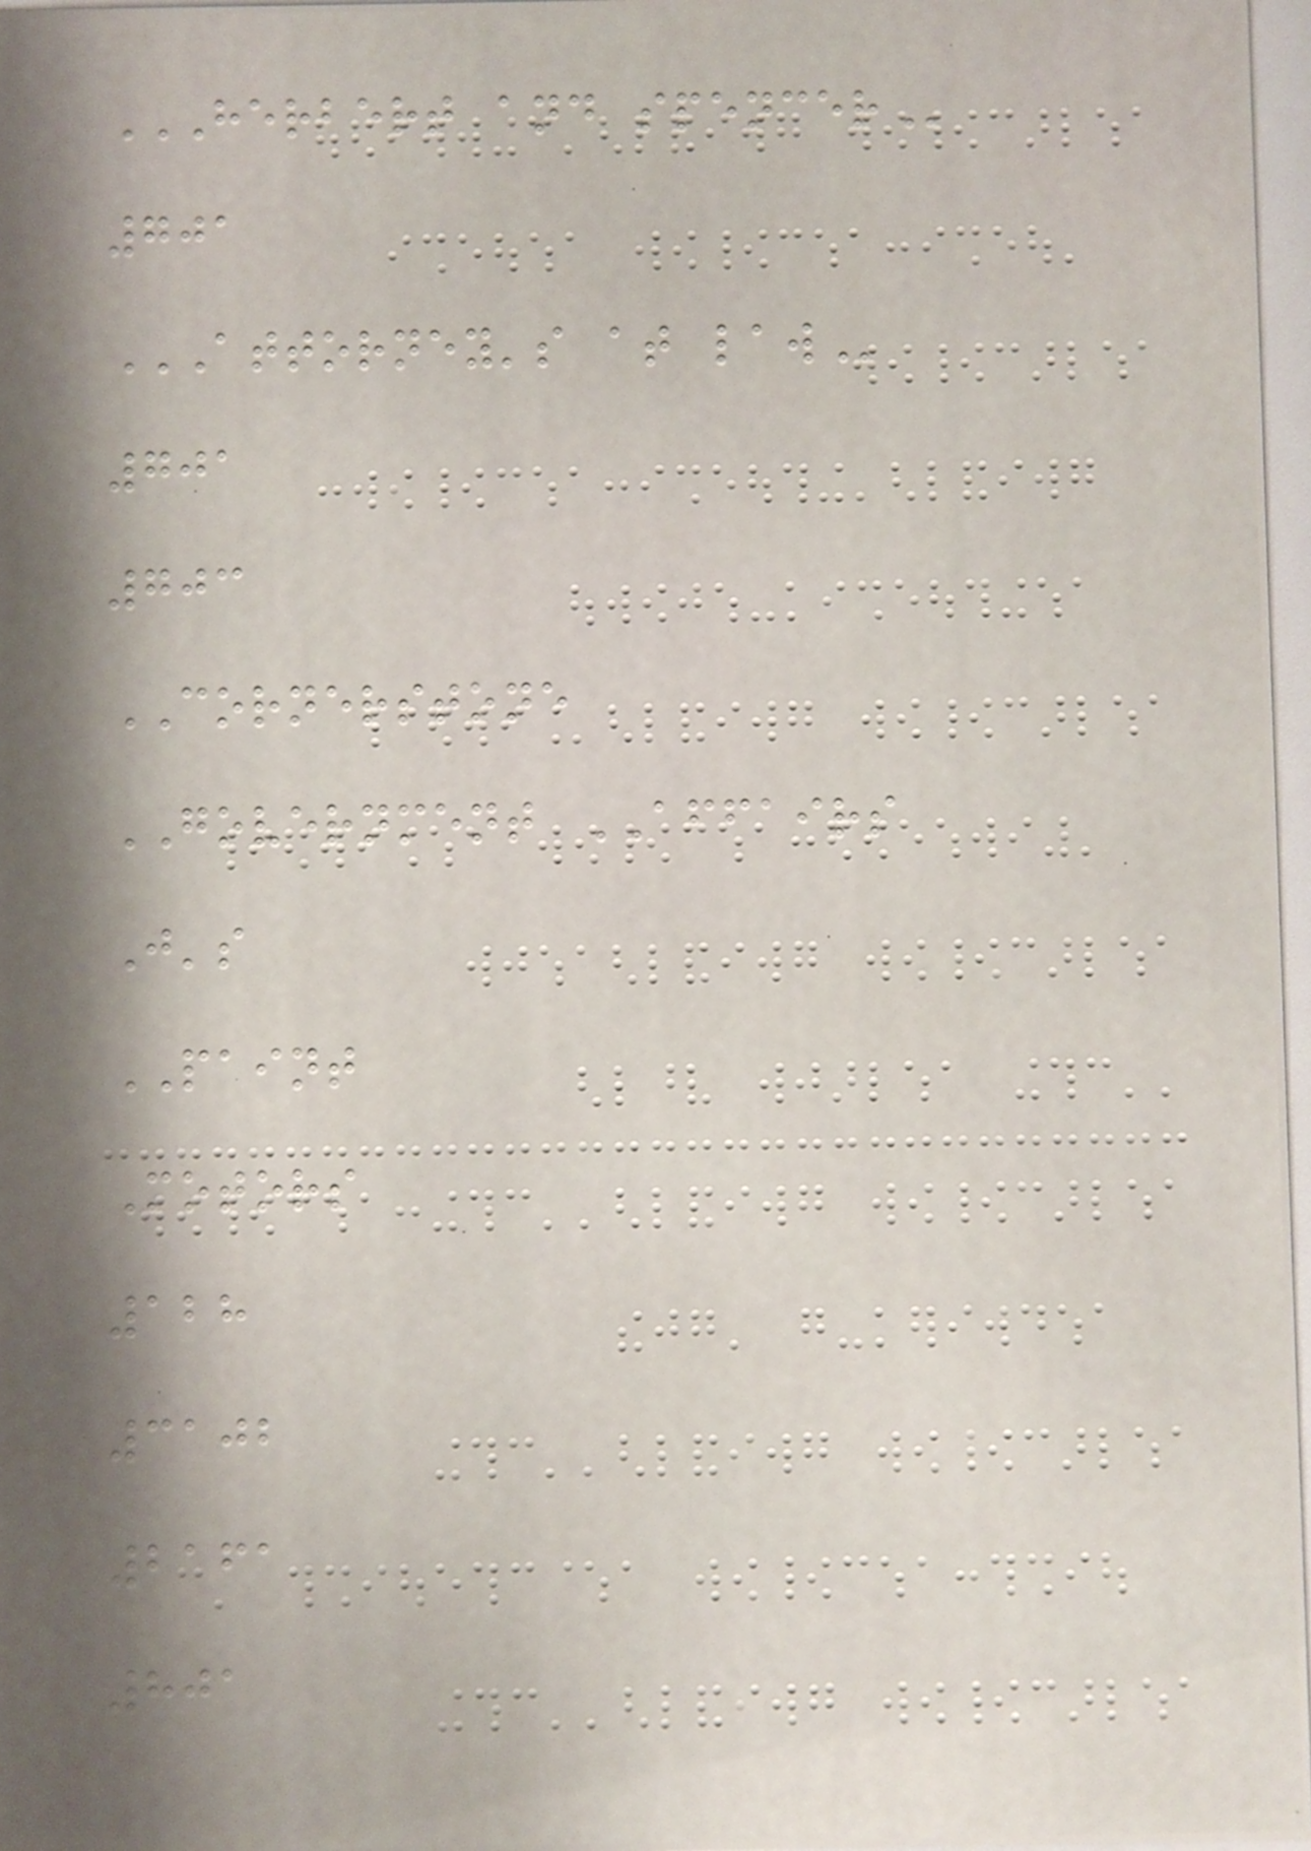HERBERT AND SPENCER
701
ATTORNEY'S AT LAW
701
703
CORNERSTONE
GOVERNMENT AFFAIRS
J's
PAINT
Motors
128
3102
2161
801
